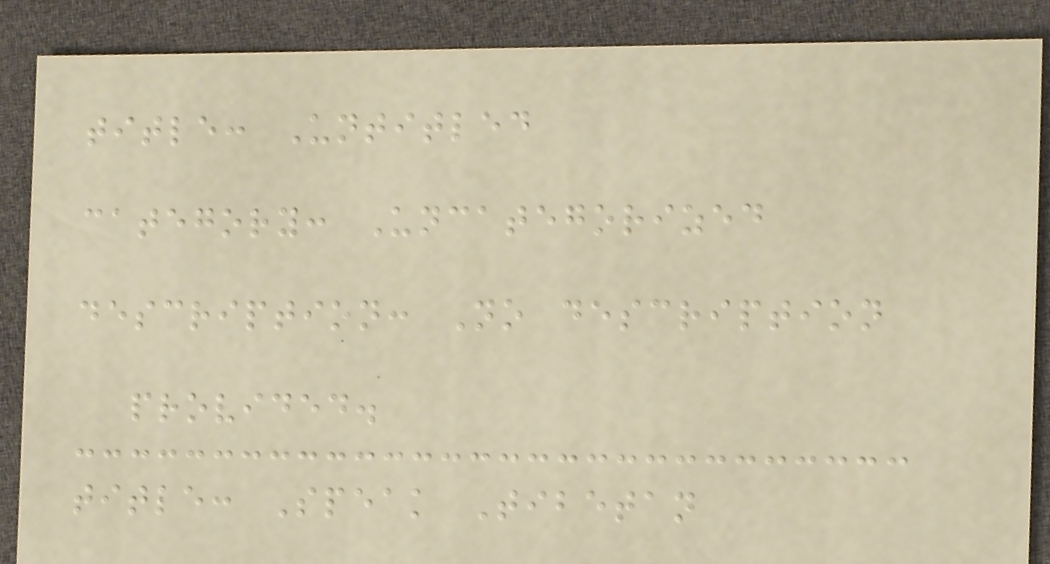title: Untitled
category: Uncategorized
description: No description
provided.
title: Speak Tibetan
